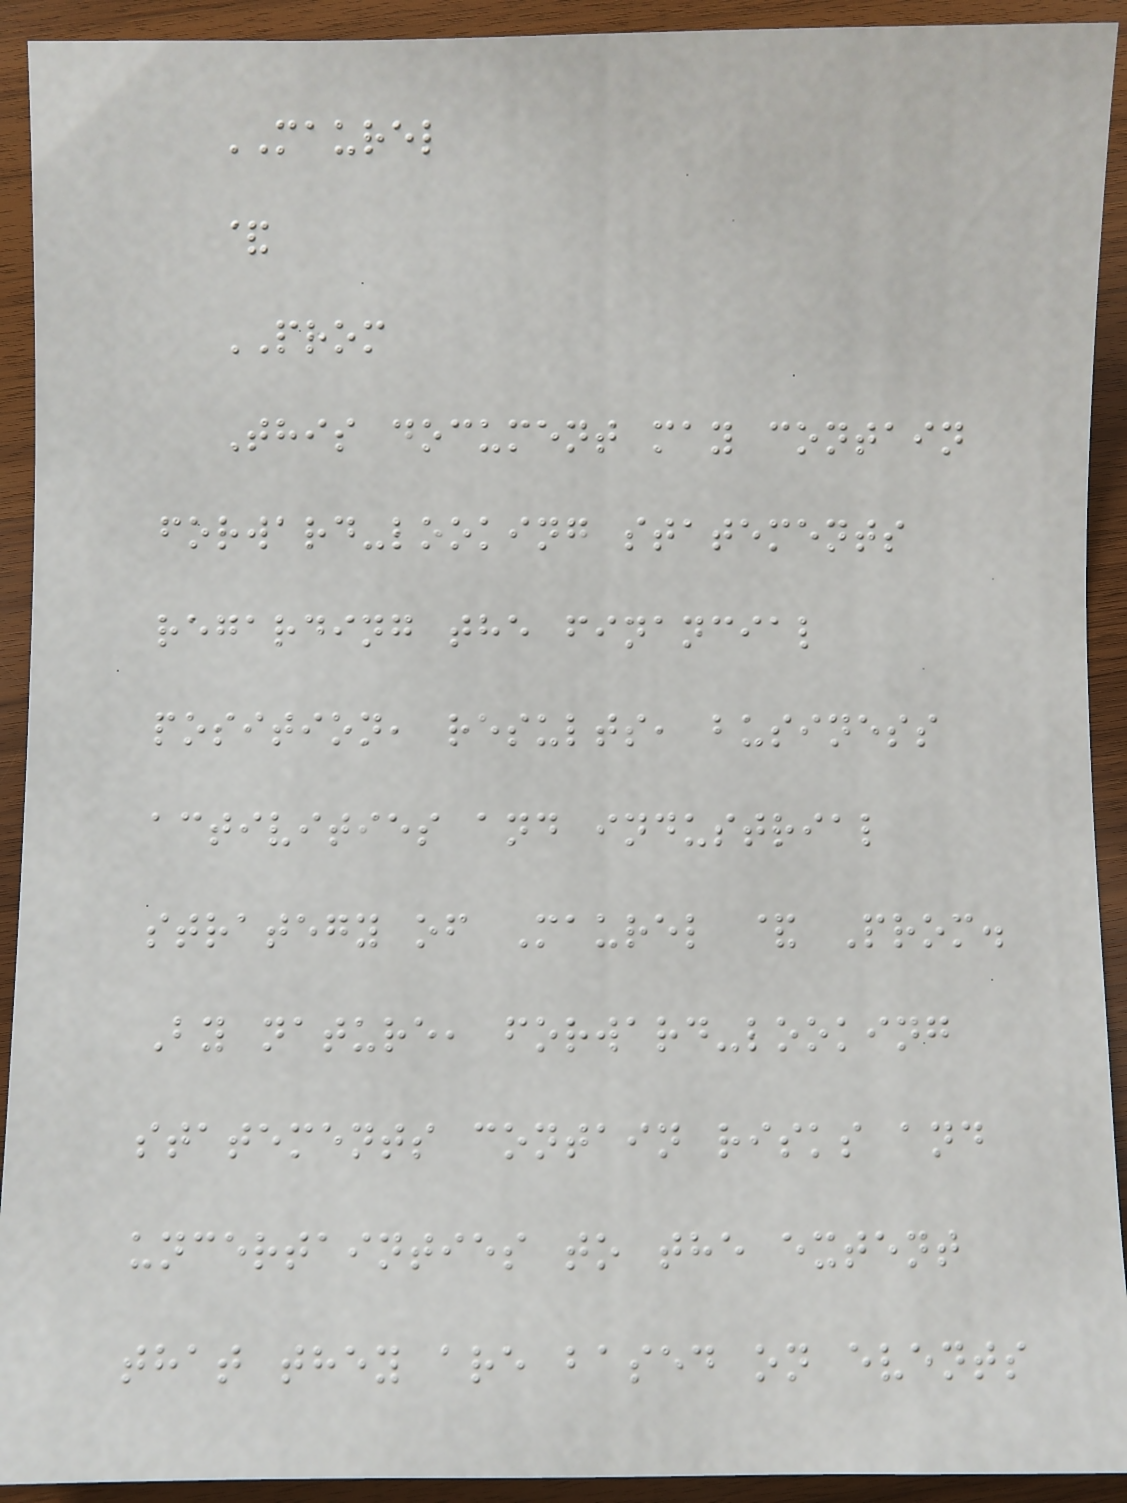MAUREL
&
PROM
This document may contain
forward-looking statements
regarding the financial
position, results, business
activities and industrial
strategy of Maurel & Prom.
By nature, forward-looking
statements contain risks and
uncertainties to the extent
that they are based on events
